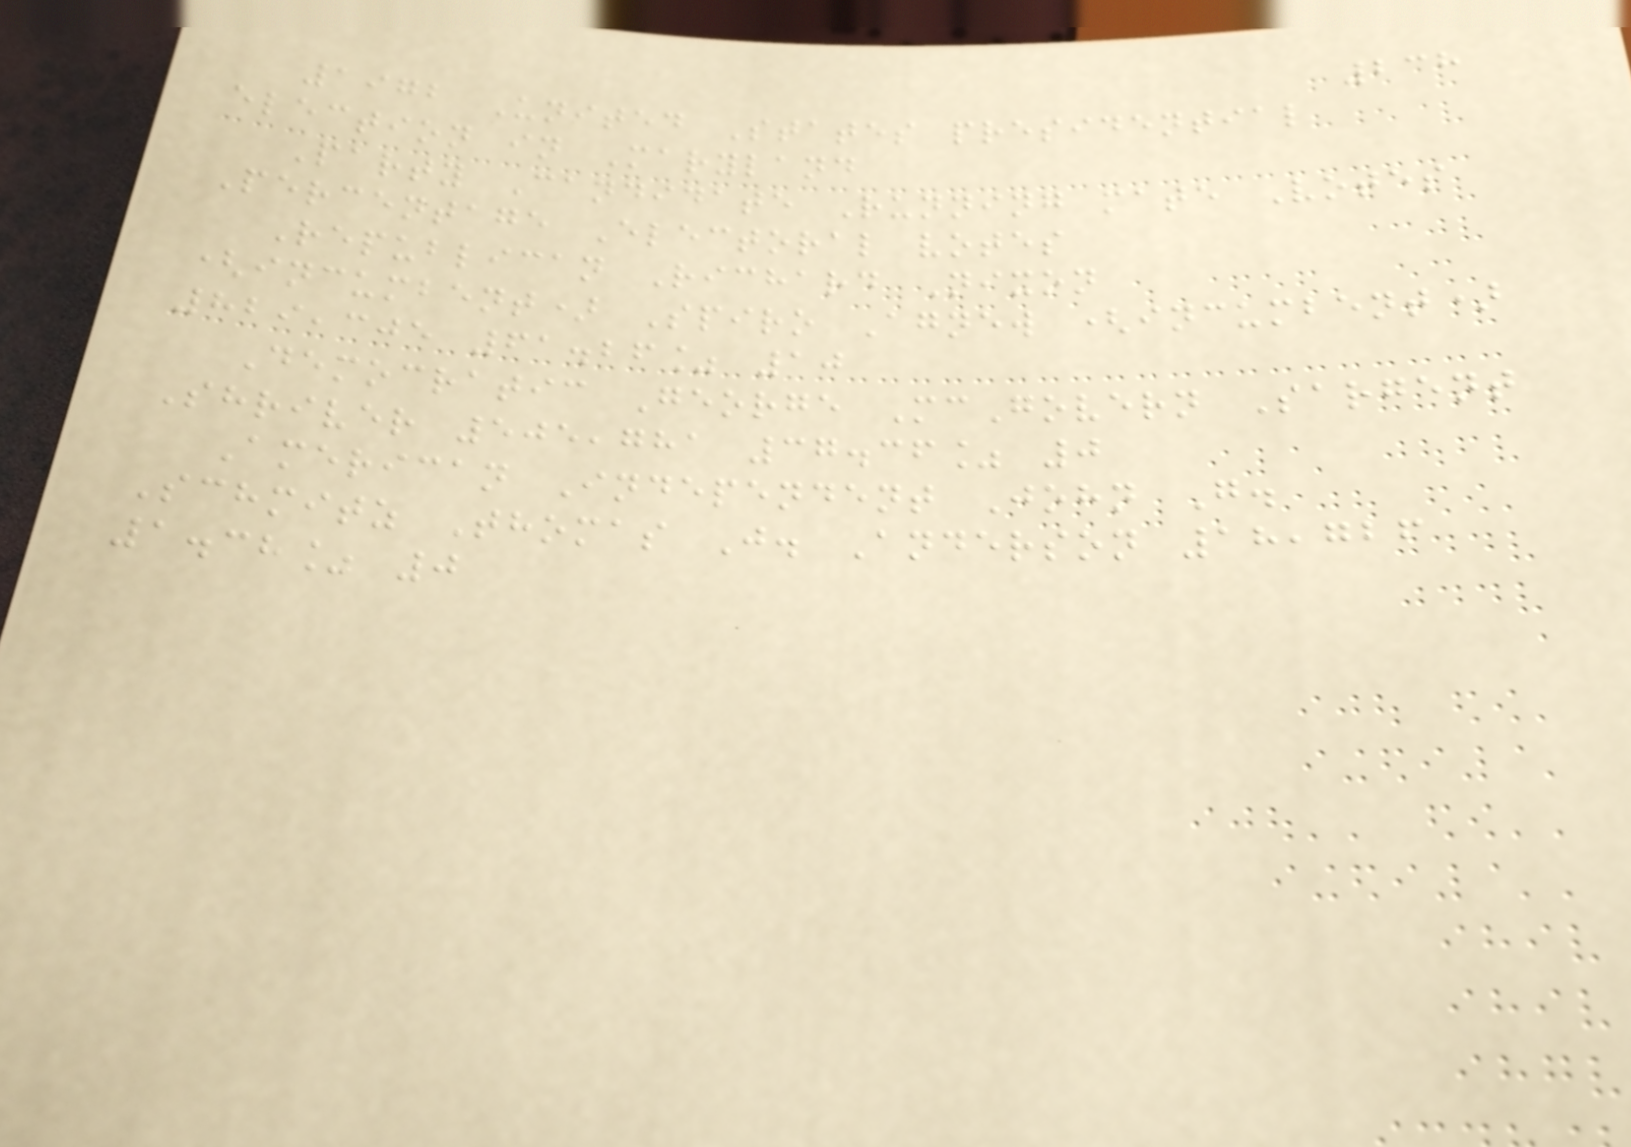238
1972 United States presidential
election in Maryland
Party Candidate Running mate Votes
Percentage Electoral votes
Republican Richard Nixon
(incumbent) Spiro Agnew (incumbent)
829,305 61.26% 10
Democratic George McGovern Sargent
Shriver 505,781 37.36% 0
American Independent John G.
Schmitz Thomas J. Anderson 18,726
1.38% 0
